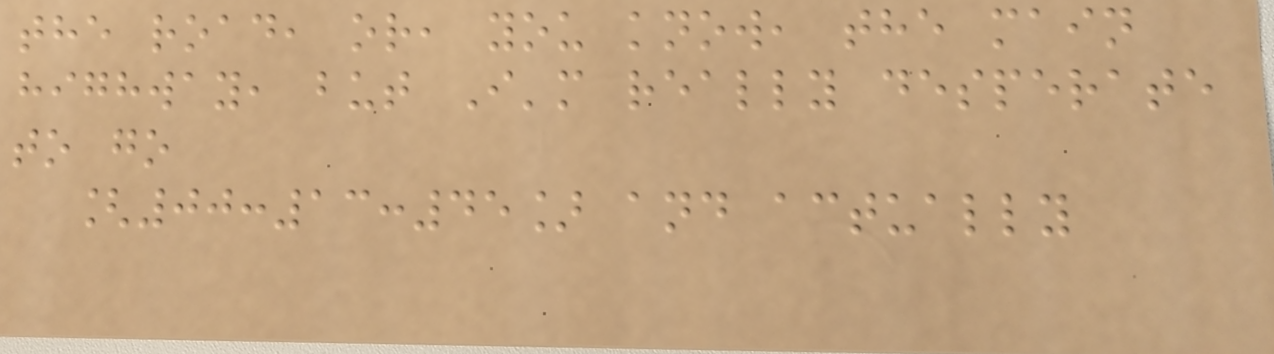the road, or, you know, the main
highway, but I'm really desperate
to go
[00:13:45] and actually
